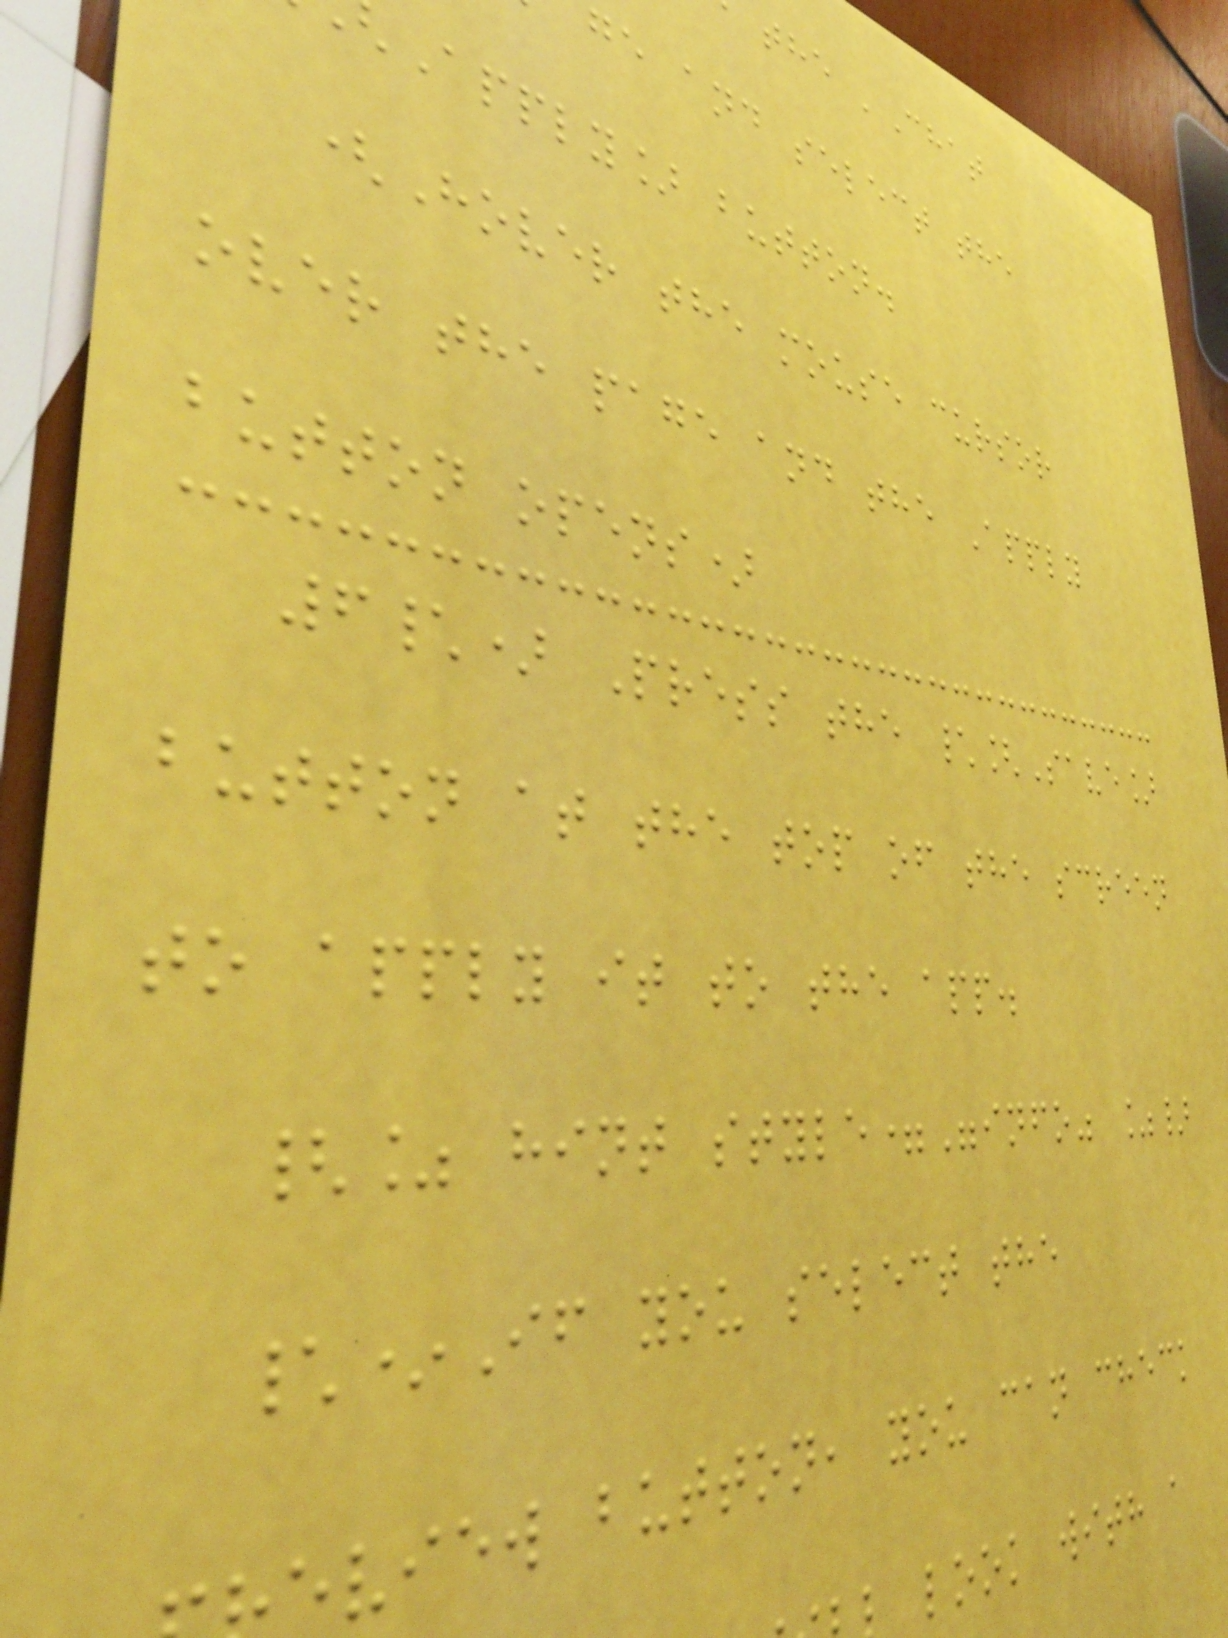the 'Chat
ge and select the
Apply] button.
(Hover the mouse cursor
over the page and the Apply
button opens)
6\) Press the \[Save]
button at the top of the screen
to apply it to the app.
{% hint style="info" %}
\*If you select the
eview button, you can check
look with a
